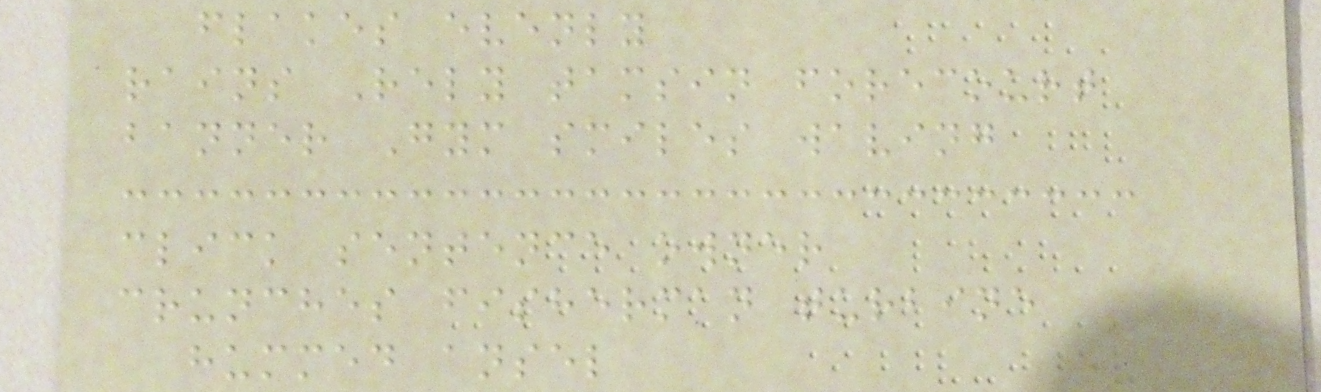flakes evenly
rains Rely tamsin forecourt
banner Gym smiles waving
click sentence owner
crunches fisherman turbine
hummed ansel
